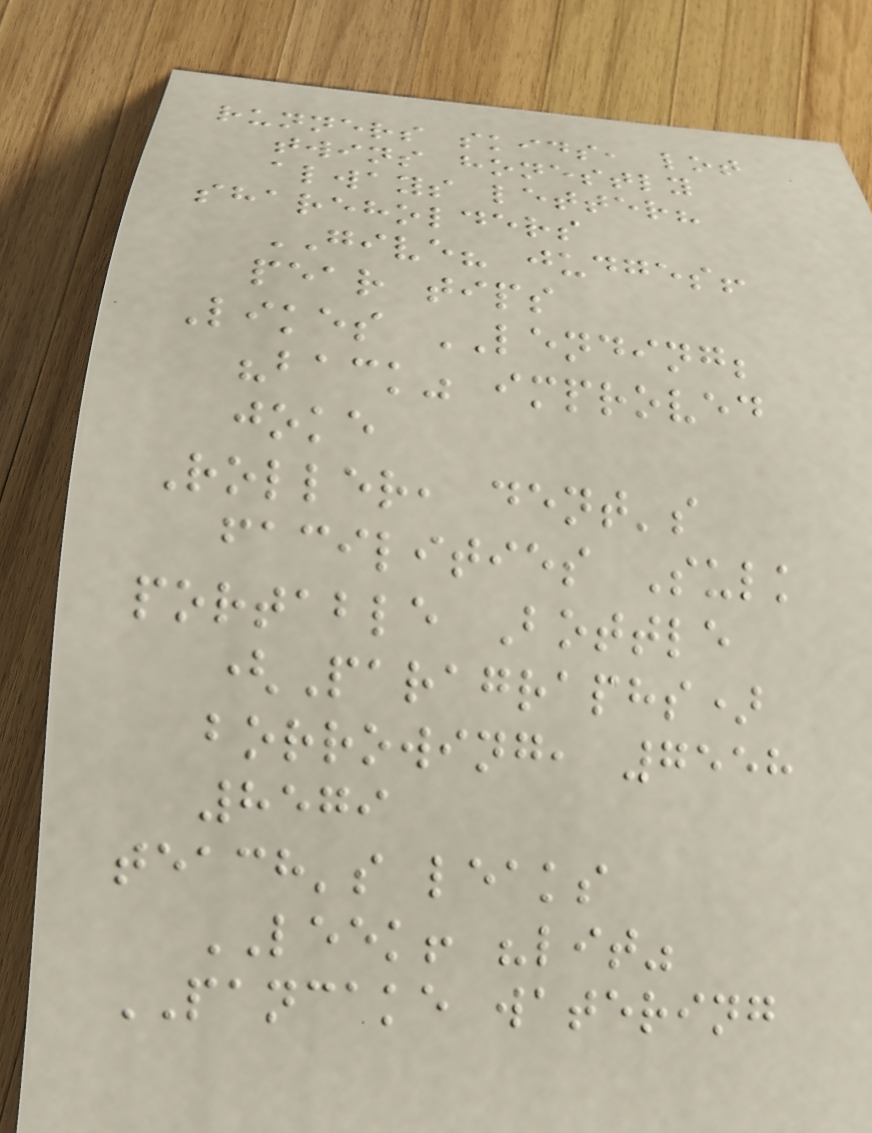runners skids, lot
twins honestly
always letter?
shareholders
GIVE? judges!
pear tips
Likes LENDING;
"back" improved
joke
Roller, dent's
facilities Sulk
portable Bottle
(Paragraphs)
borrowing, 7558
8579
teach's leaks
LEEK! "lit"
PANCAKE watering
